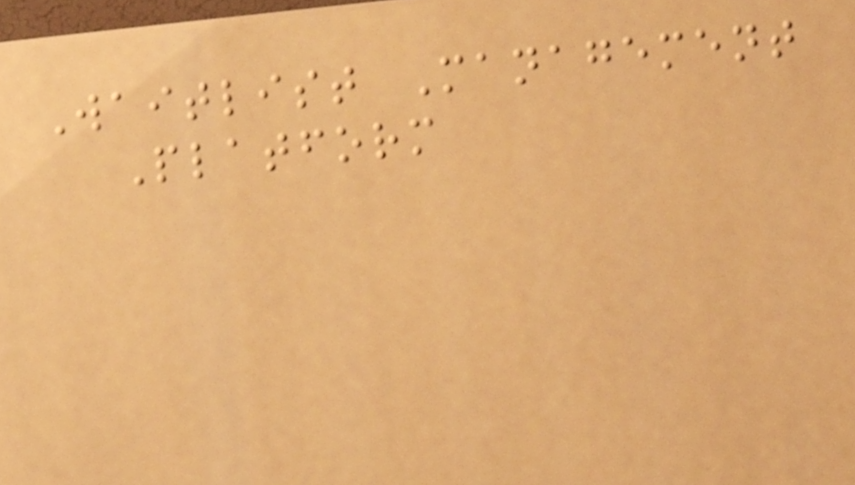Waitlist Management
Platform
